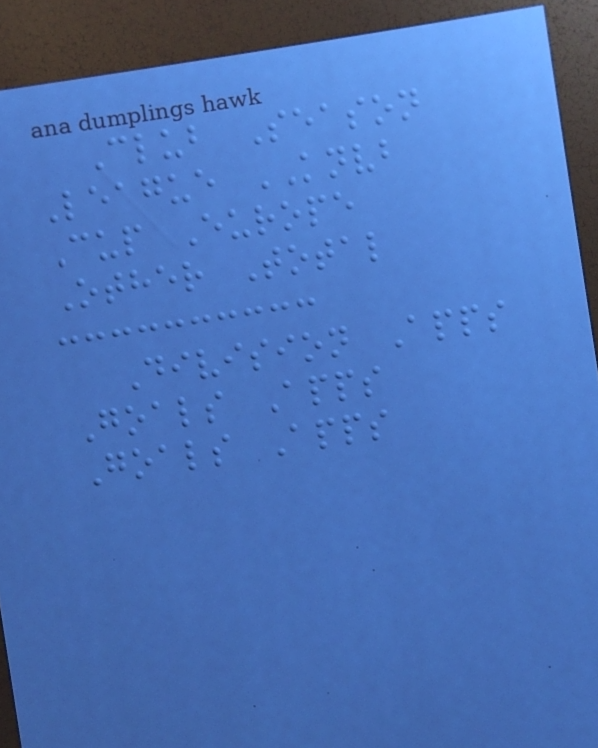Club Season
League KNVB
Cup Europe
Other Total
Division Apps
Goals Apps
Goals Apps
